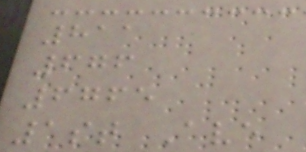811
676
6765
1st Ave
